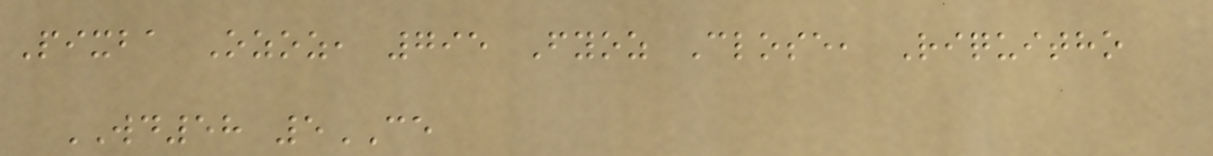Pixba Ozoz, 795 Fyoz Close, Riquitho
WD58 5CE
